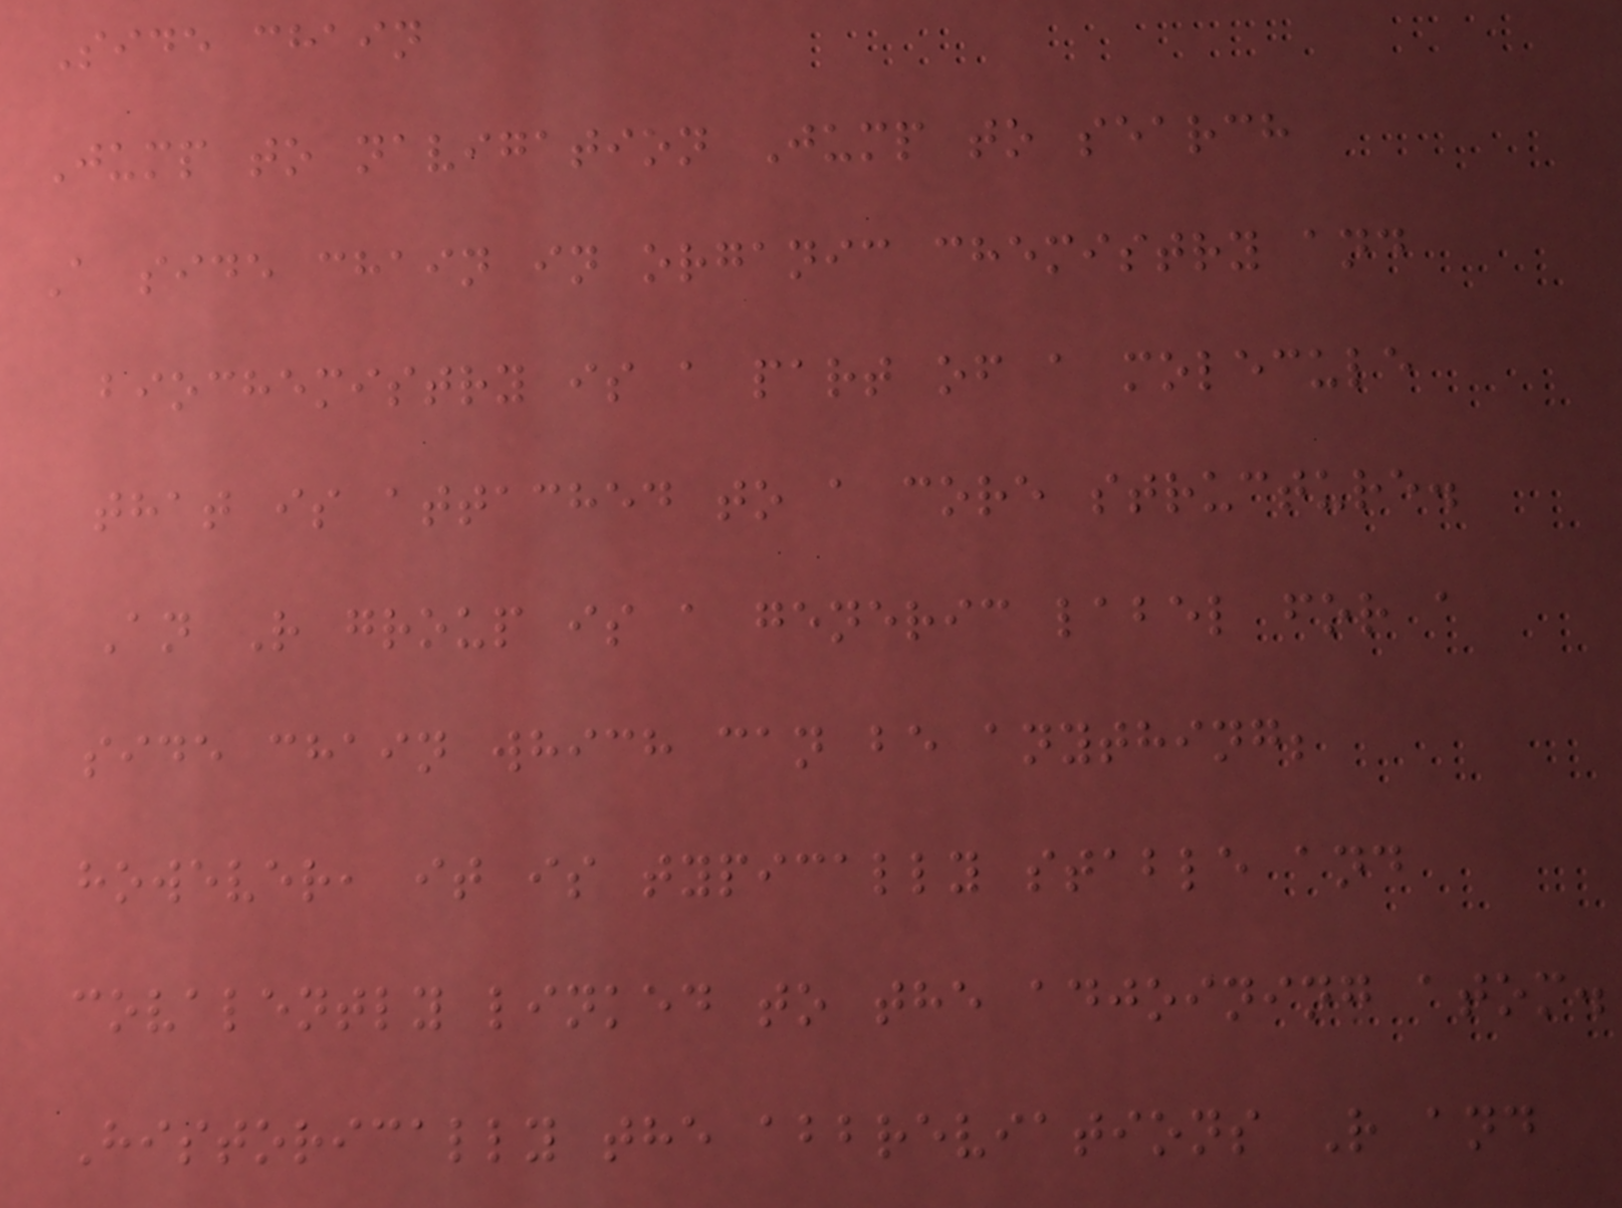Side chain
Jump to navigation Jump to search
A side chain in organic chemistry and
biochemistry is a part of a molecule
that is attached to a core structure.
An R group is a generic label for a
side chain which can be anything;
however, it is typically stable and
covalently linked to the adjoining atom.
Historically the abbreviations R and
